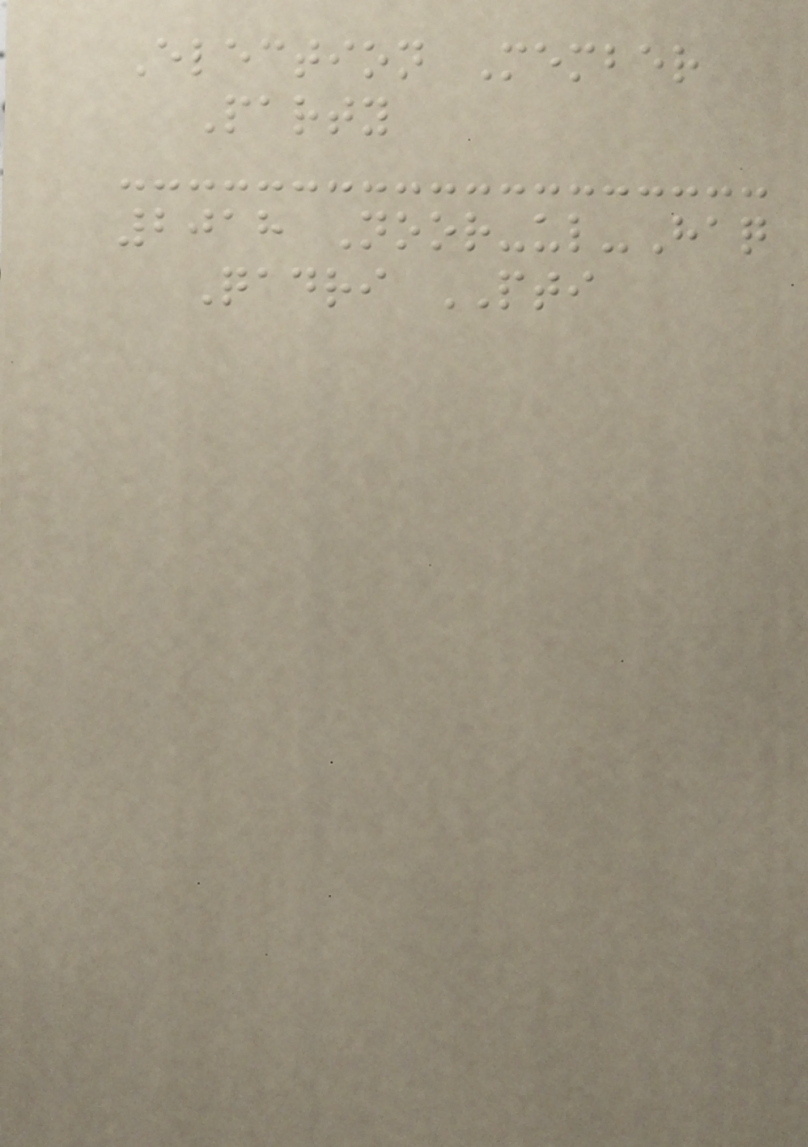Election Member
Party
2018 Noor-ul-Haq
Qadri PTI
